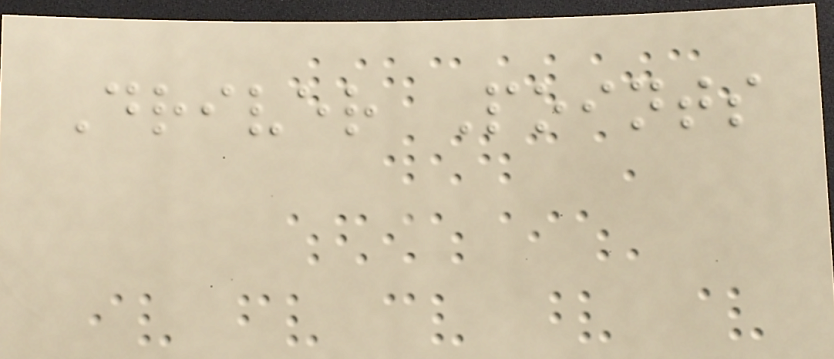Driver Points
